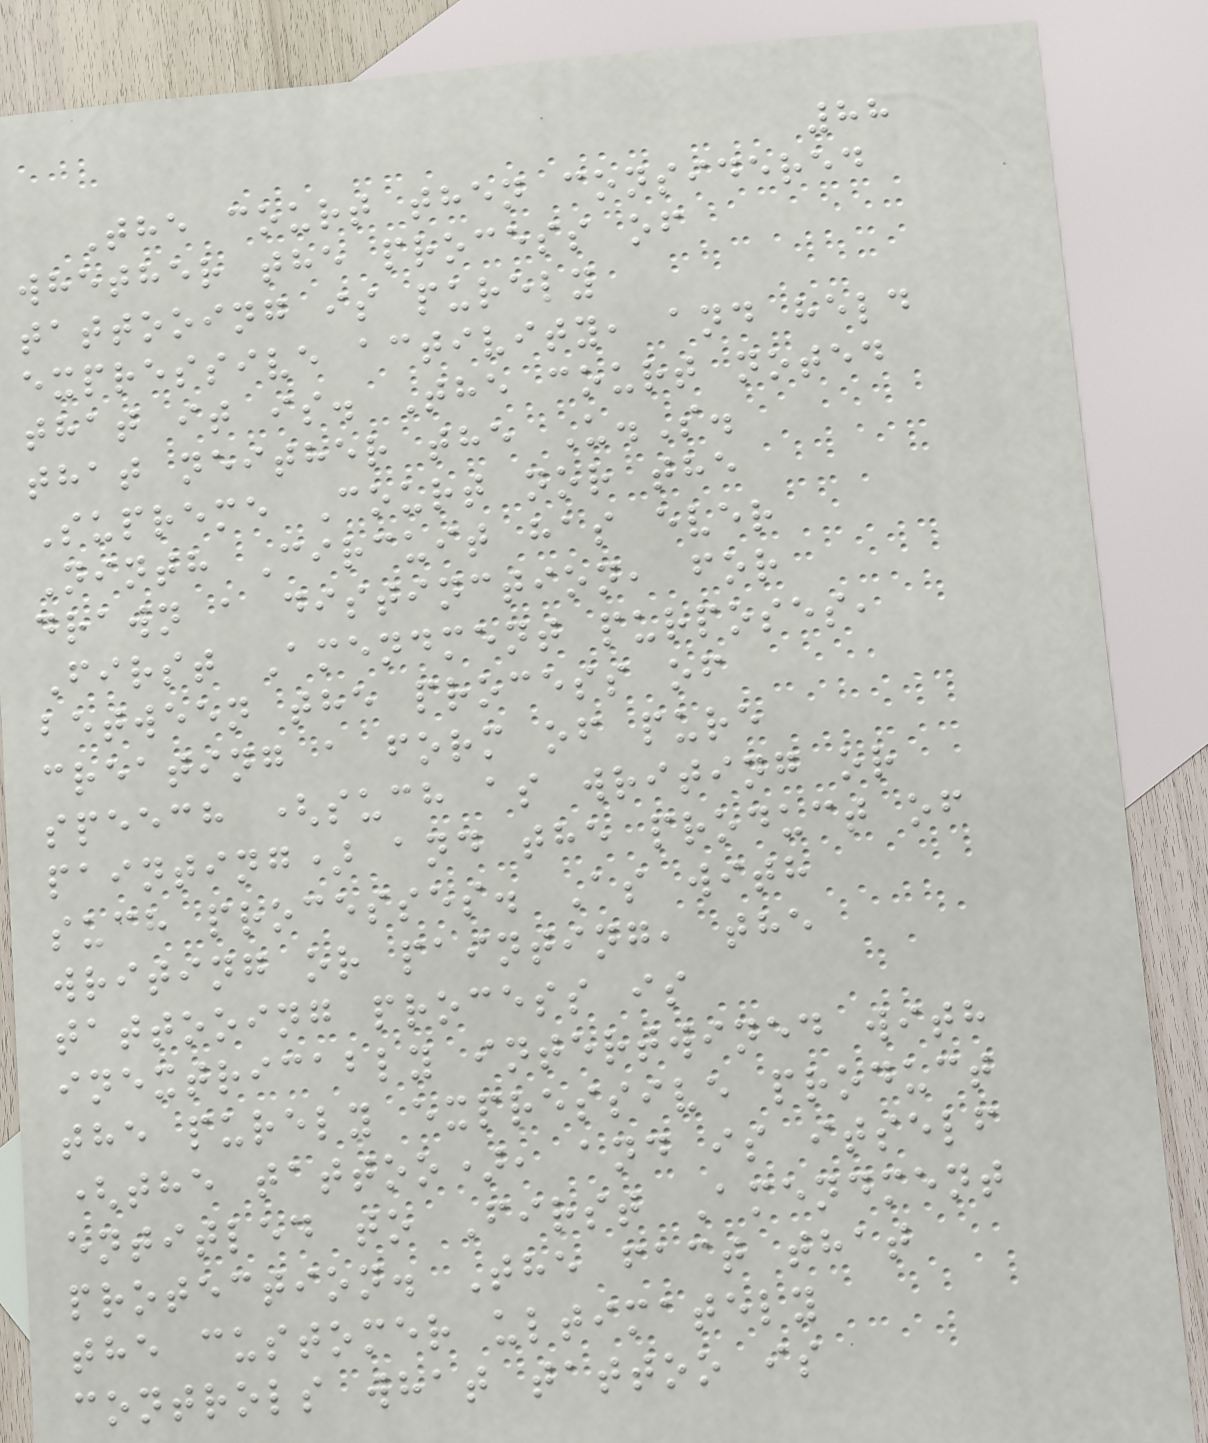88
The court then considered
whether the process of
tattooing is purely
expressive activity, and held
that it is. The court noted
that neither the U.S.
Supreme Court nor the
Ninth Circuit has ever
drawn a distinction, for
First Amendment purposes,
between the process of
creating a form of pure
speech (such as writing or
painting) and the product of
such processes. As with
writing or painting, the
tattooing process is
inextricably intertwined with
the purely expressive product
(the tattoo), and is itself
entitled to First Amendment
protection. The fact that
the customer ultimately
controls what tattoo is
